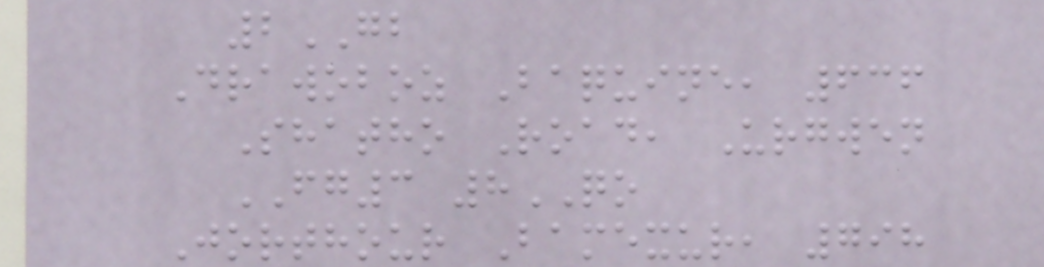2GB
Drawoboz Baquine, 636
Shatho Road, Urgwen
FG3 8QO
Jorthour Bamexur, 798
